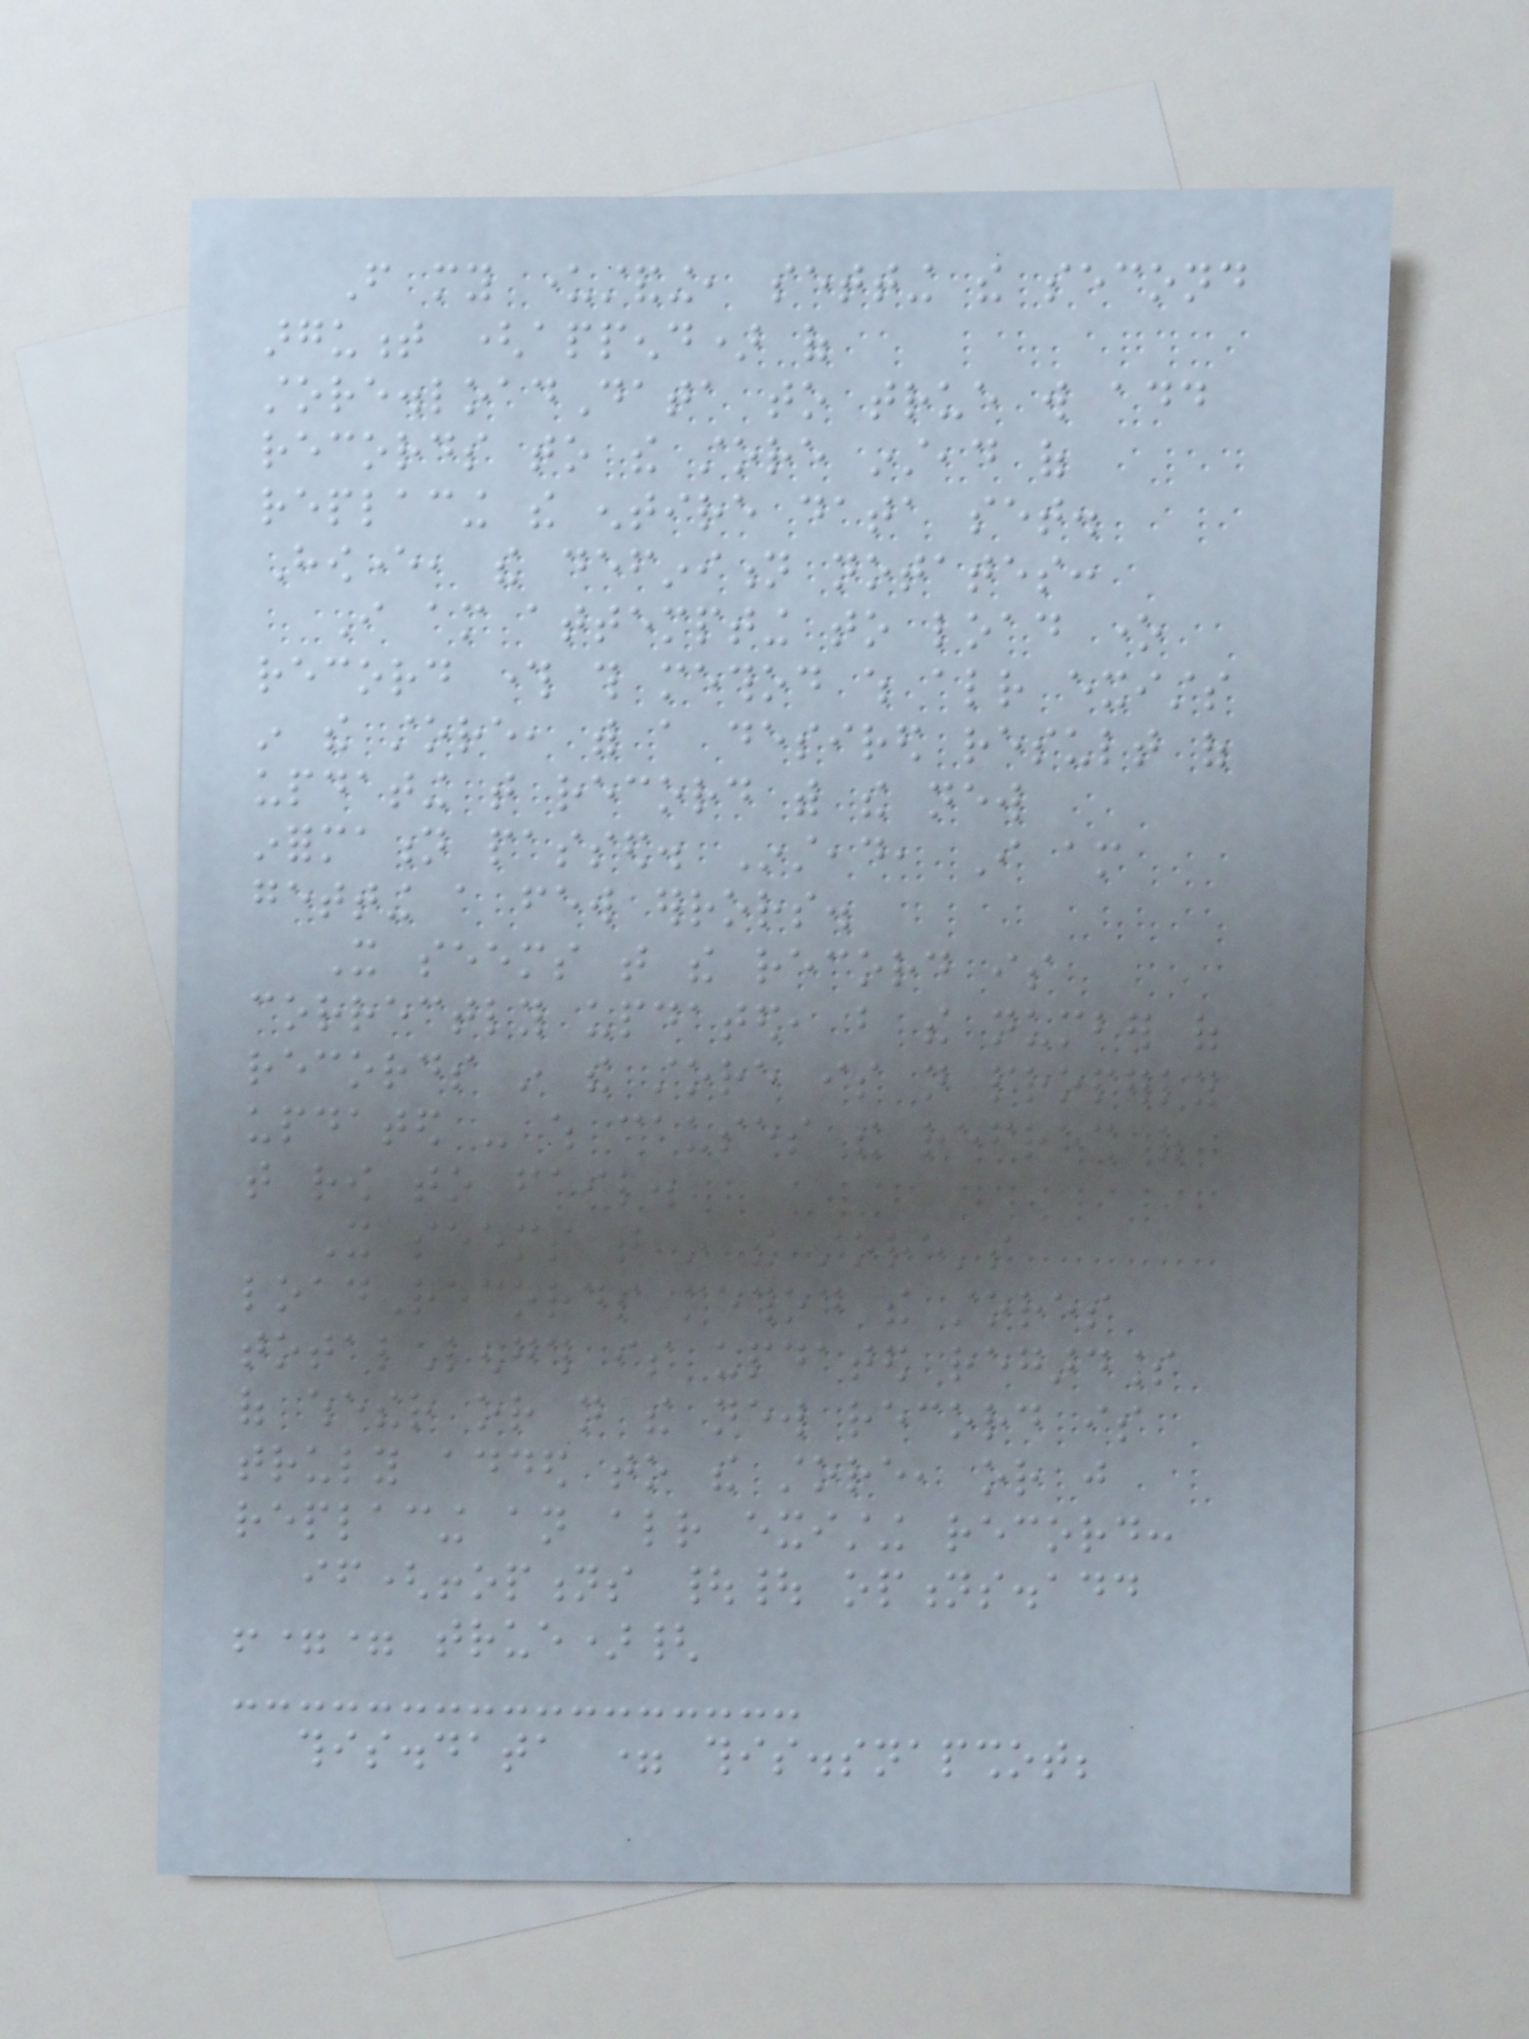From my understanding, setting the second
argument (append) of
store.loadData to true will add
records to the store instead of
replacing the entire data set.
However, the definition notates:
I am attempting to load one
record through this method which already exists
in the store, with a desired result of
updating that record with the new
information passed. Instead, I am
getting a few errors.
It seems that the record is
correctly updated, but the number of
records in the store is not properly
updated - which causes the refresh of
that row to fail.
It seems that in the store's
loadRecords method the stores
totalLength is updated regardless
of whether or not the new record is
truly added to the store, or just
replacing an already existing record:
if(!options || options.add
!== true){
this.data = this.snapshot;
